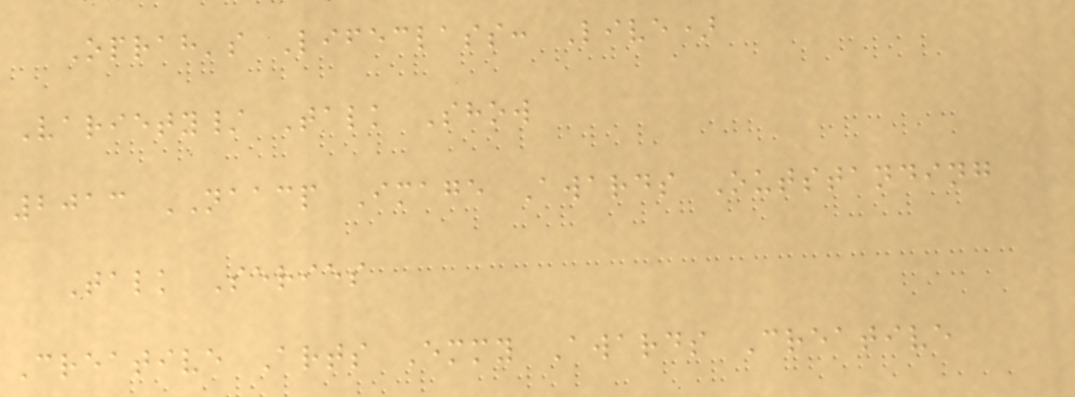Oprah's Lifeclass: Live)
Variety/ Talk Show
2013 NAACP Image Awards Outstanding
Talk Series
Creative Arts Emmy Awards Creative
